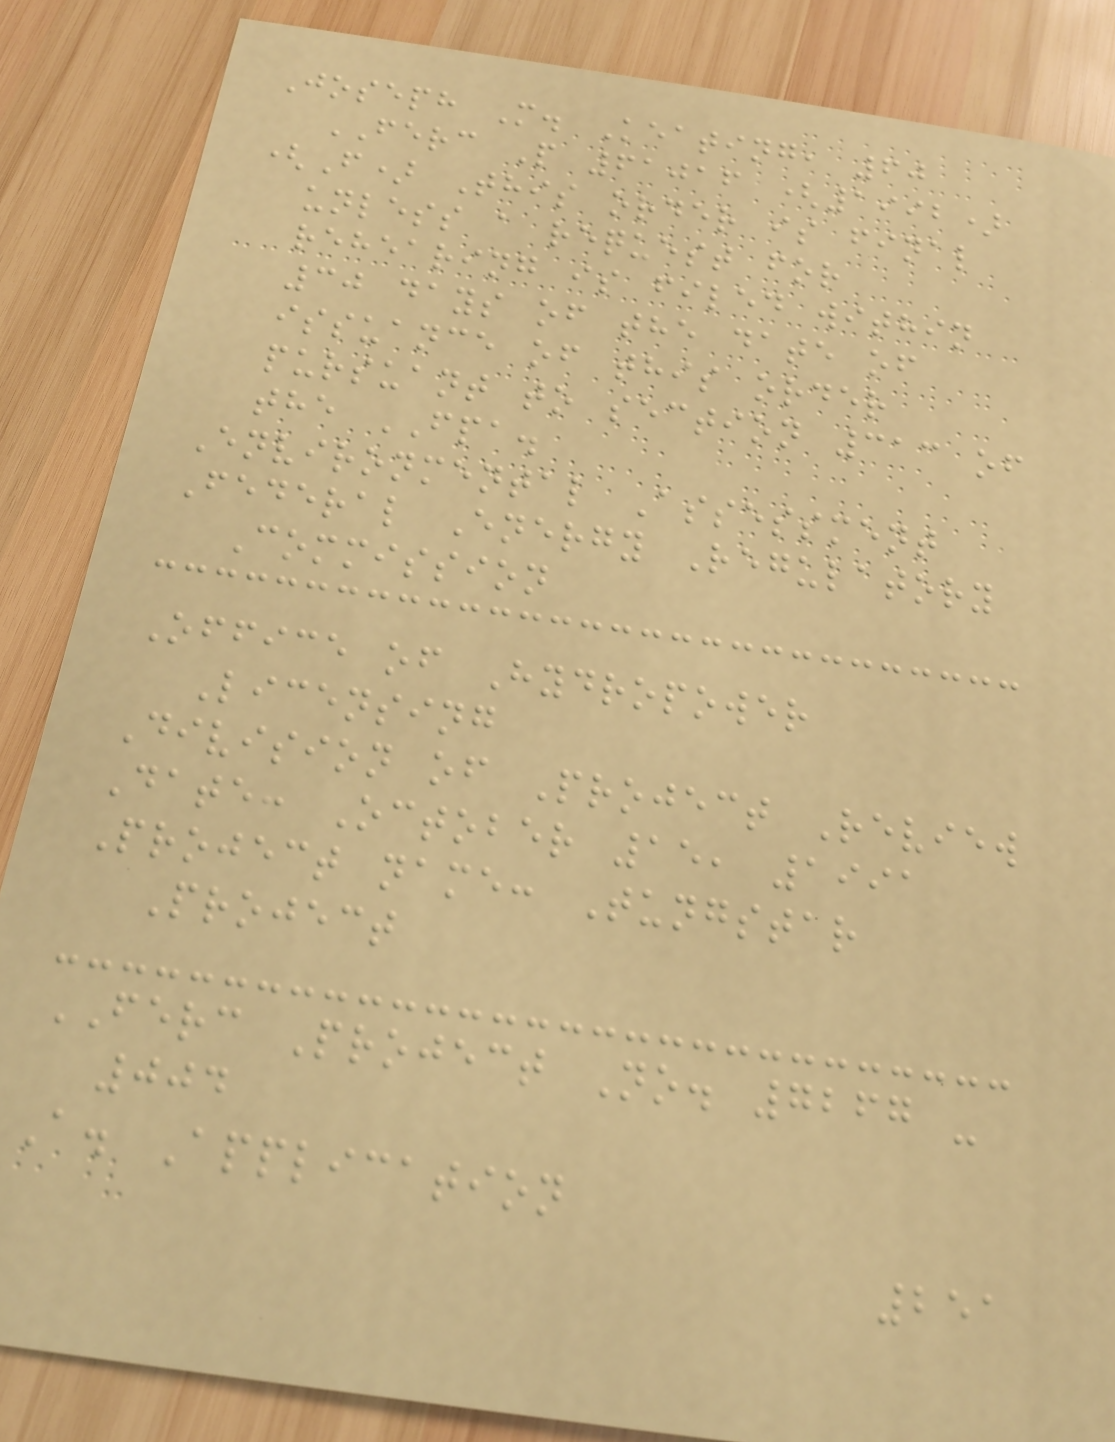Joseph M. Keating, 60
FERC P 61016 (1992)
(F) This order is final
unless a request for
rehearing is filed within
30 days of the date of
issuance of this order
pursuant to section 313 of
the FPA.
Environmental Assessment
Federal Energy Regulatory
Commission
Office of Hydropower
Licensing
Division of Project Review
Date: October 15, 1991
Project name: Tungstar
Project
FERC Project No. 7267 -
004
A. Application
251
